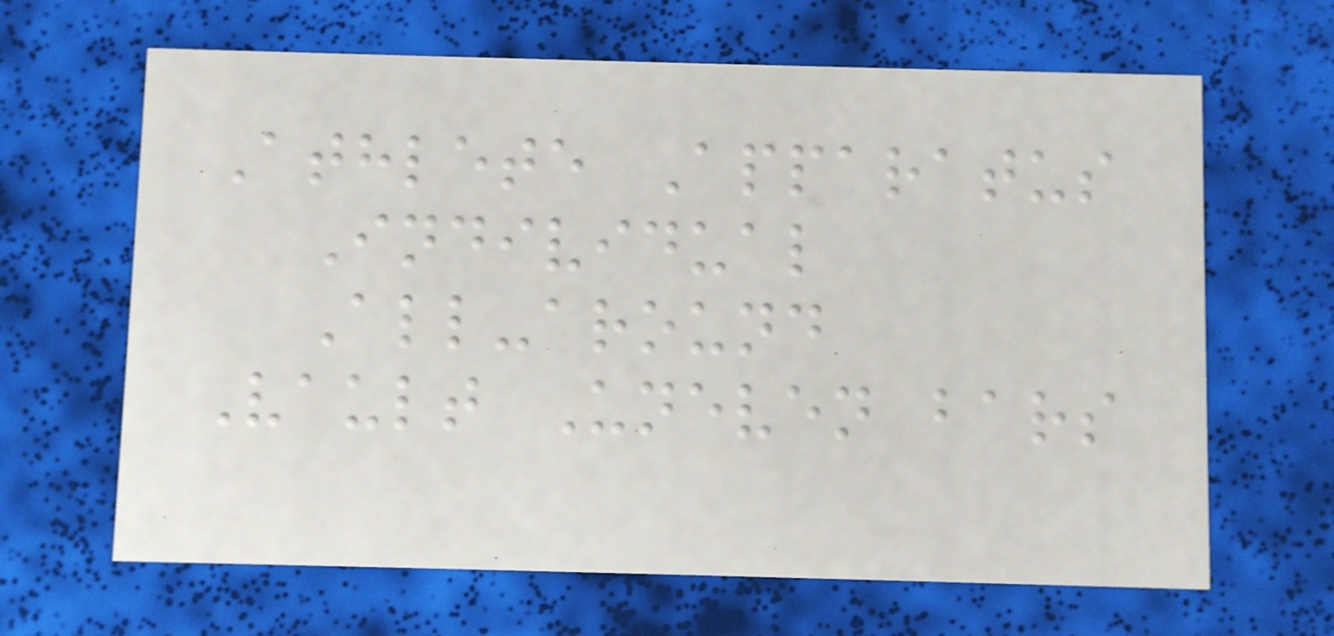Athlete Apparatus
Individual
All-around
Vault Uneven bars
